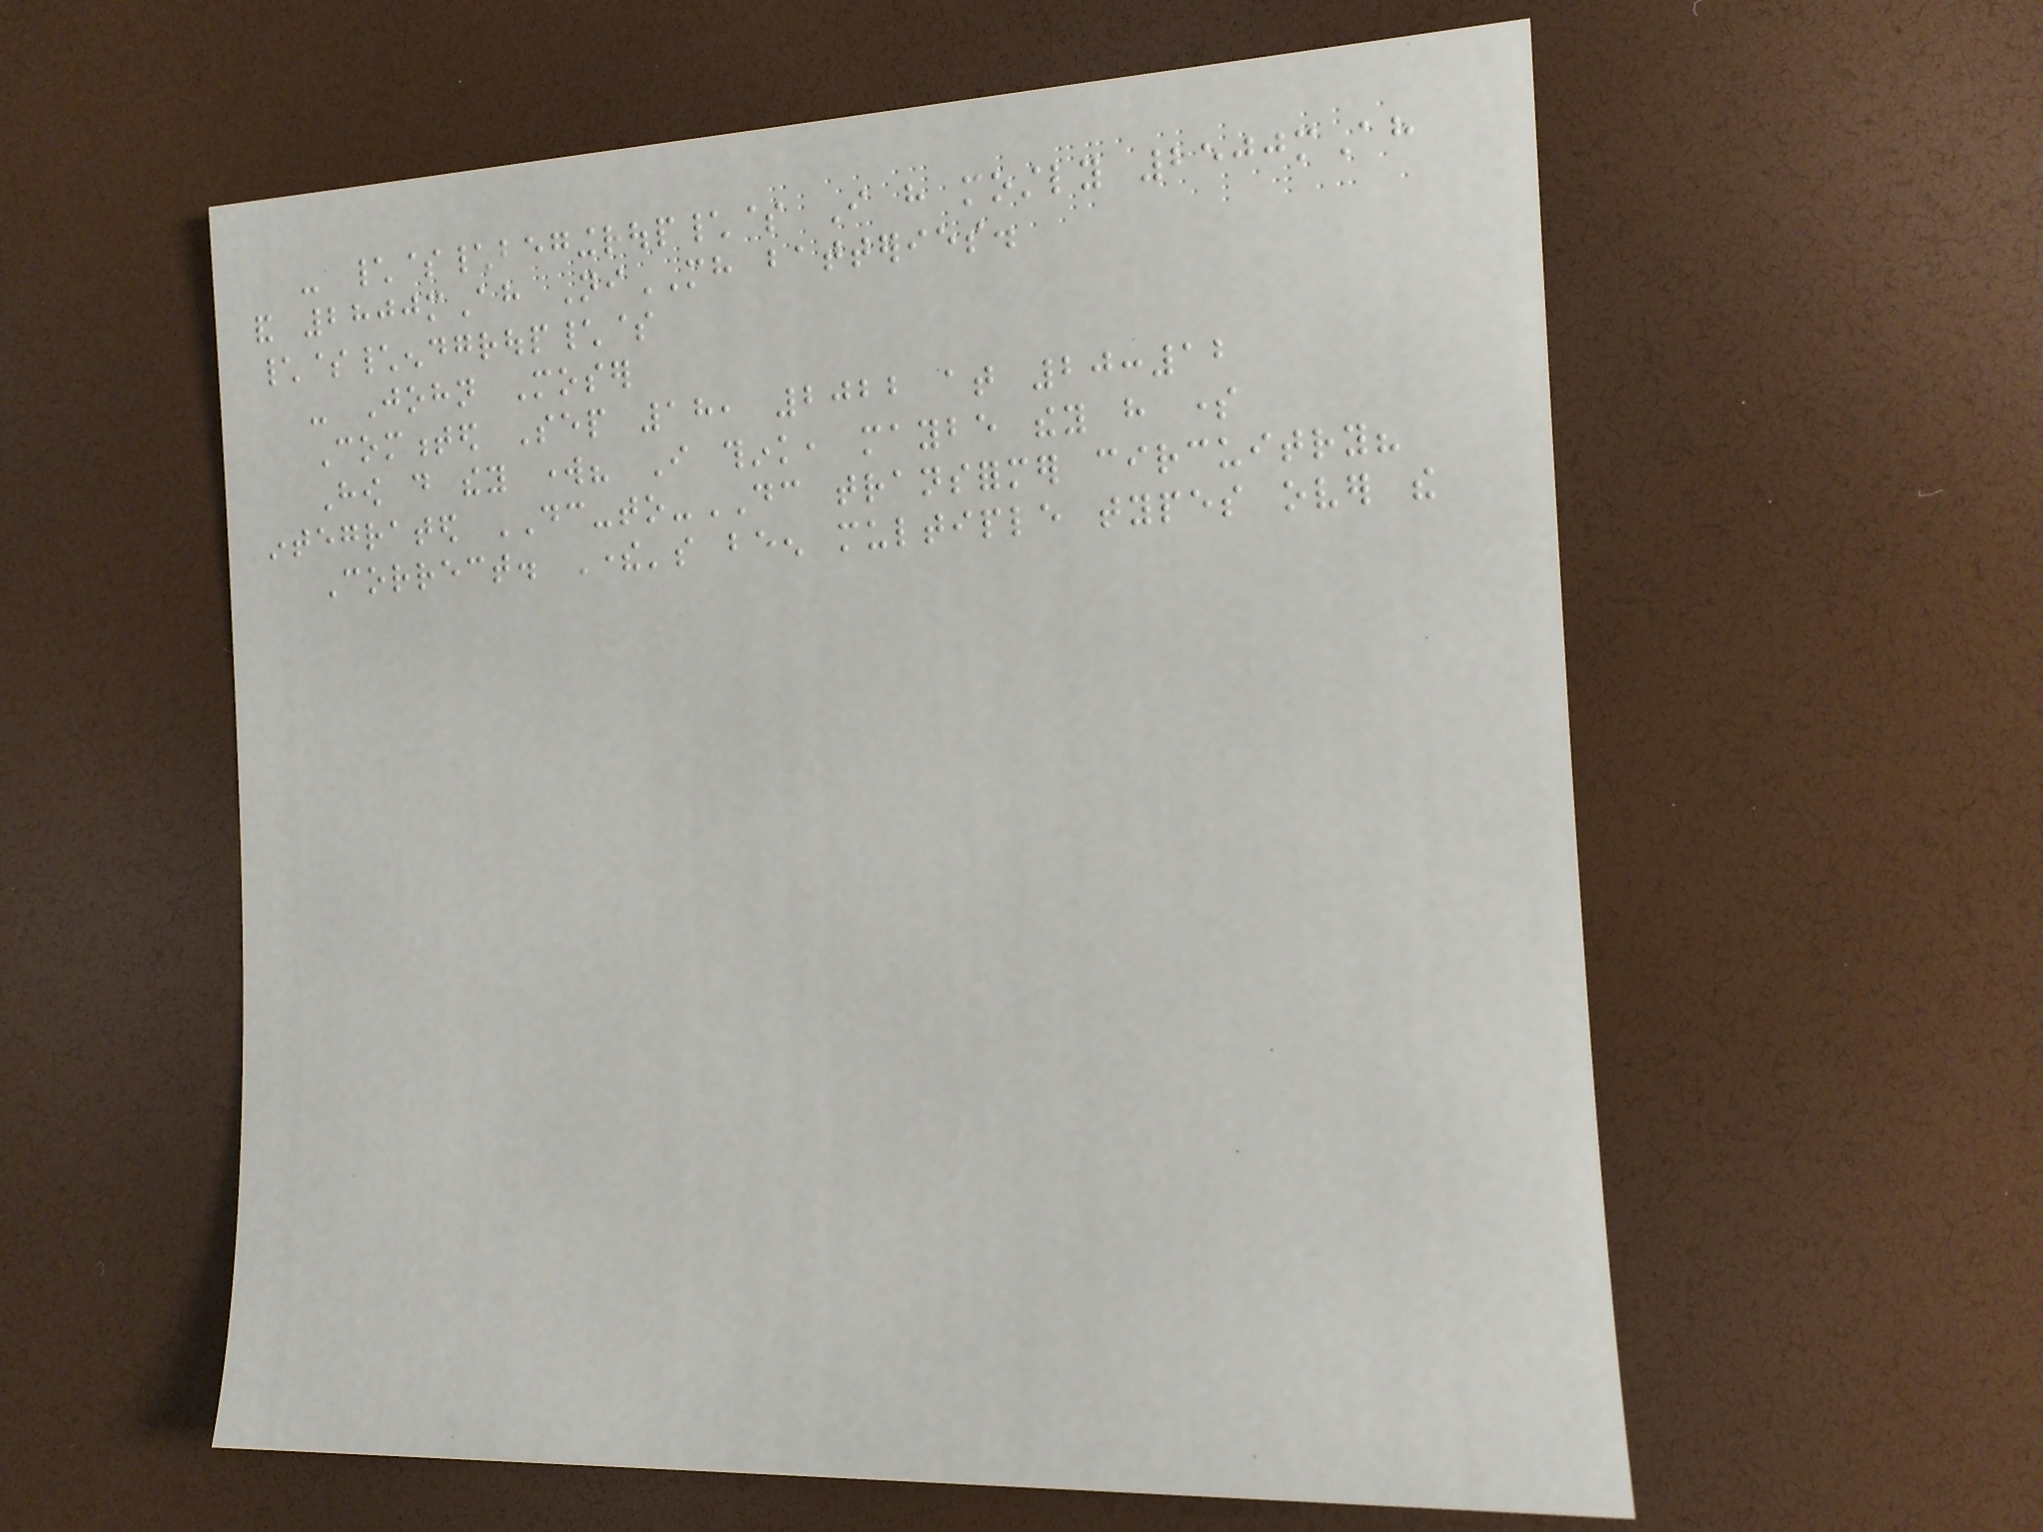- \$\begingroup\$ I have mostly 2500mAh
and 2800mAh NiMH batteries.
\$\endgroup\$
- John Moser
Commented Sep 18, 2022 at 20:12
How do they work? I think, maybe they have some
integrated DC-to-DC transformer circuitry?
Correct. There's been multiple types over the
